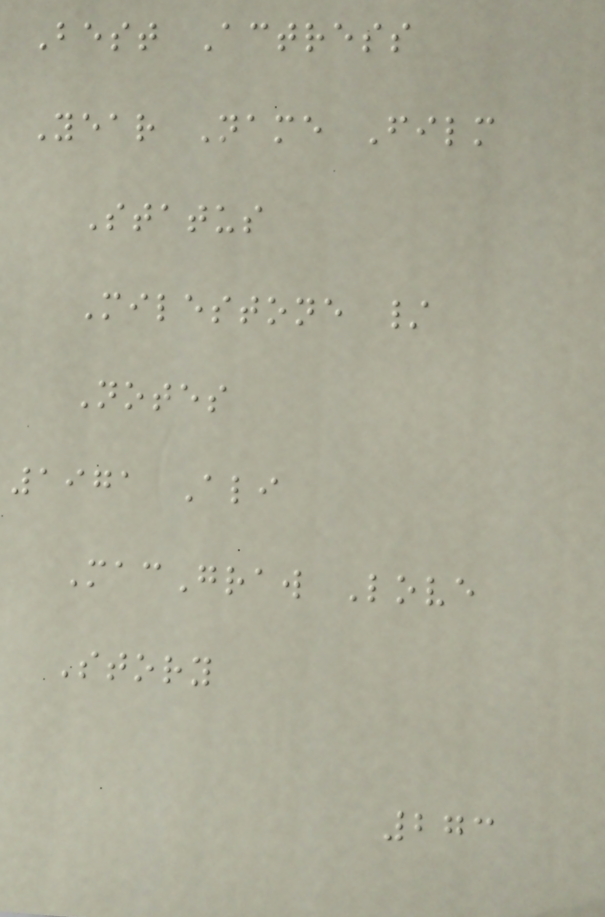Best Actress
Year Name Film
Status
Milestone /
Notes
1971 Ali
MacGraw Love
Story
273
